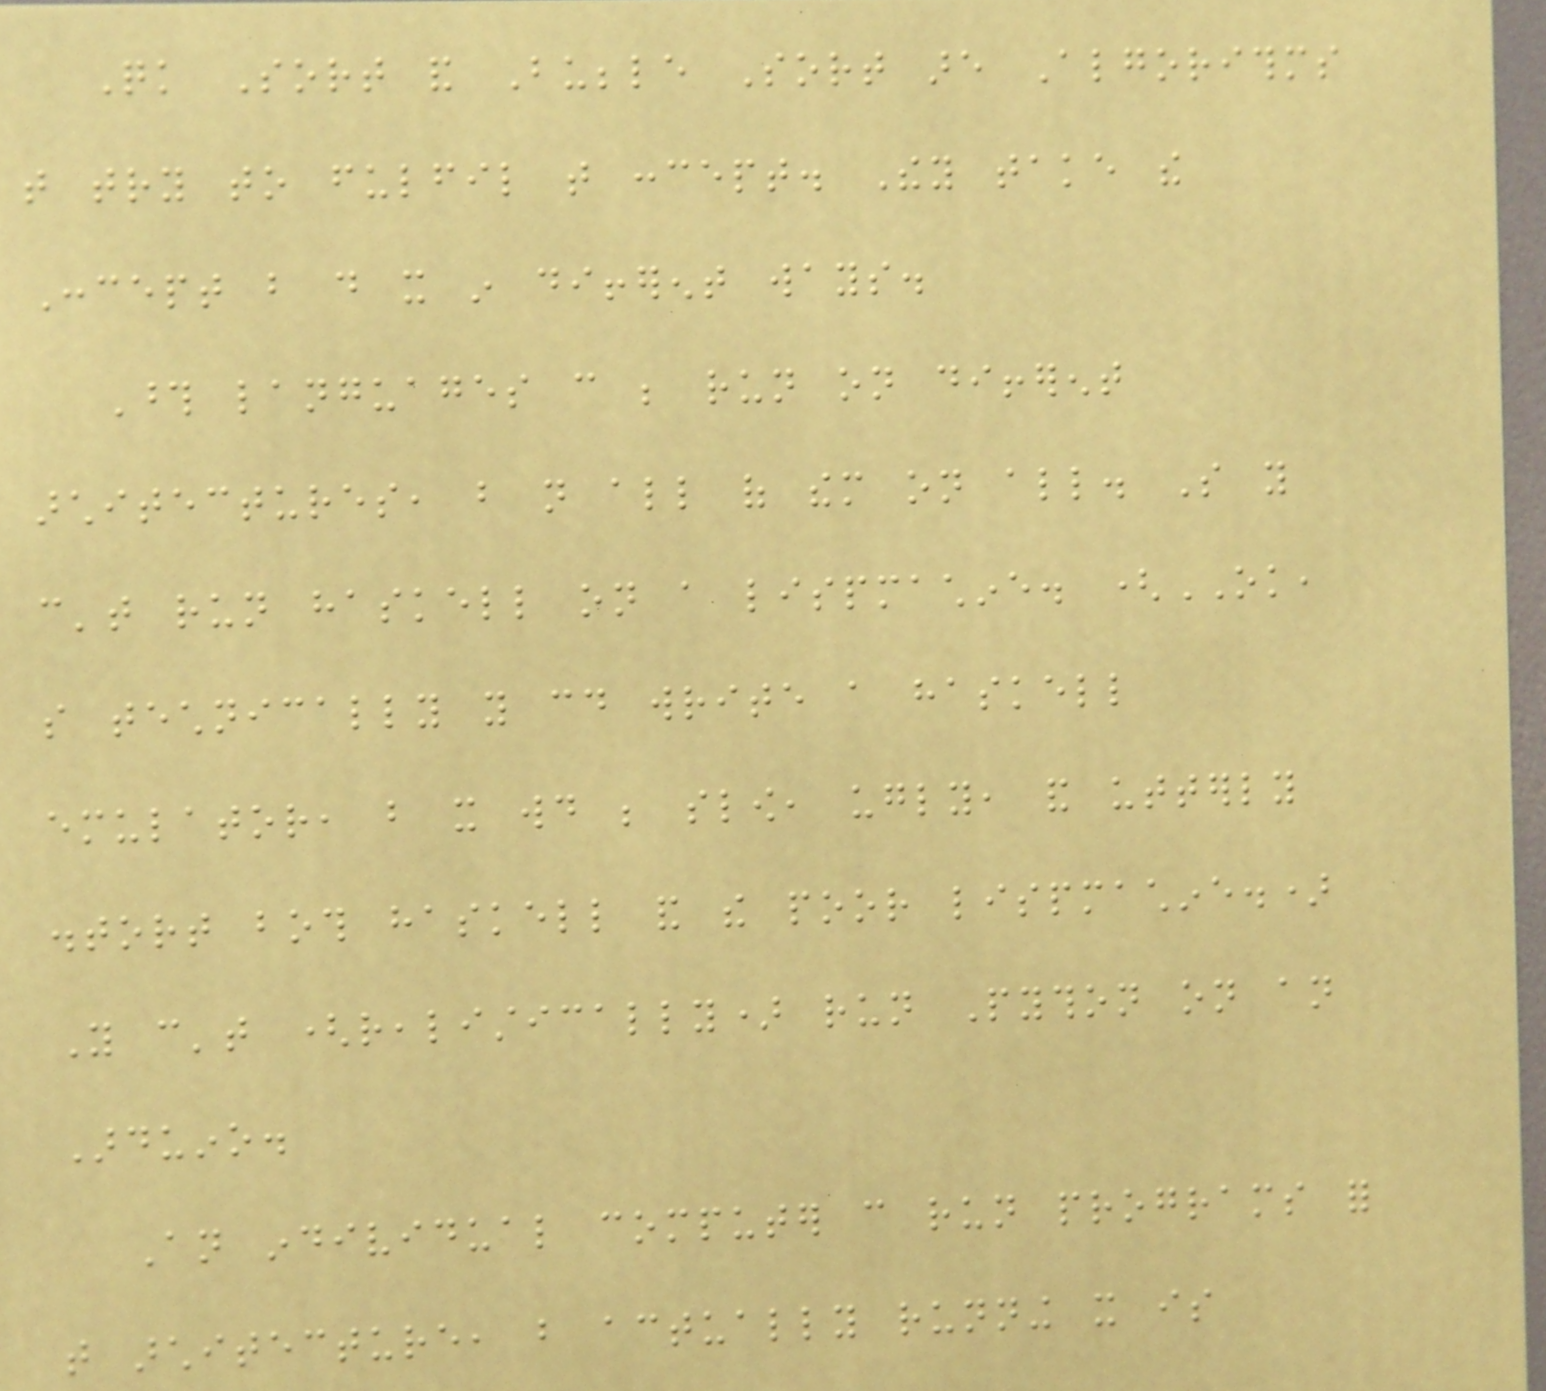Quick Sort and Bubble Sort are Algorithms
that try to fulfil that concept. They take the
Concept but do it in different ways.
Those languages can be run on different
architectures, but not all of them on all. So you
can't run haskell on a lispmachine. (OK,
so technically you could write a haskell
emulator, but it would be slow, ugly, and utterly
distort both haskell and the poor lispmachine.)
You can't (realistically) run Python on an
Arduino.
An individual computer can run programs for
that architecture, but actually running it is
